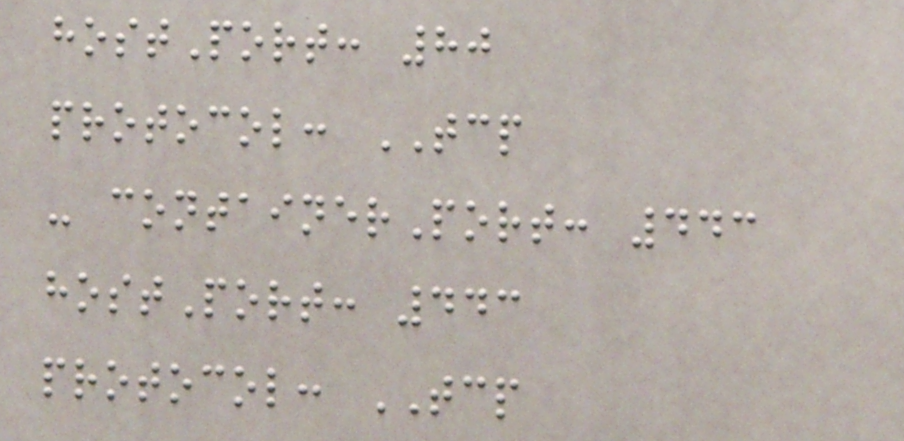hostPort: 80
protocol: TCP
- containerPort: 443
hostPort: 443
protocol: TCP
